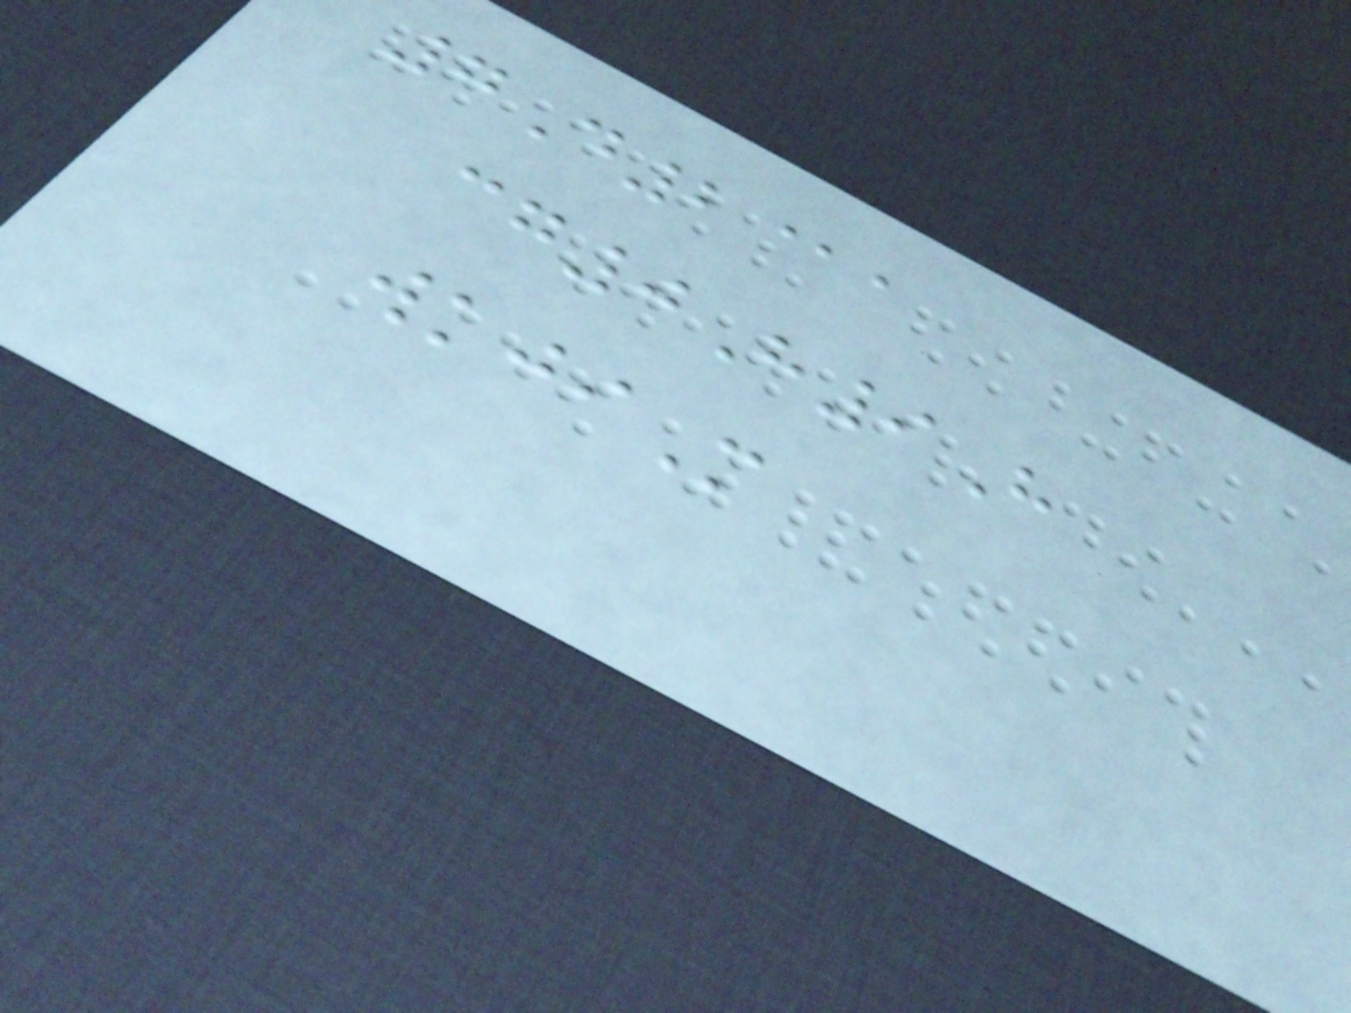7D2@a
cg0H9H
wkjiM
